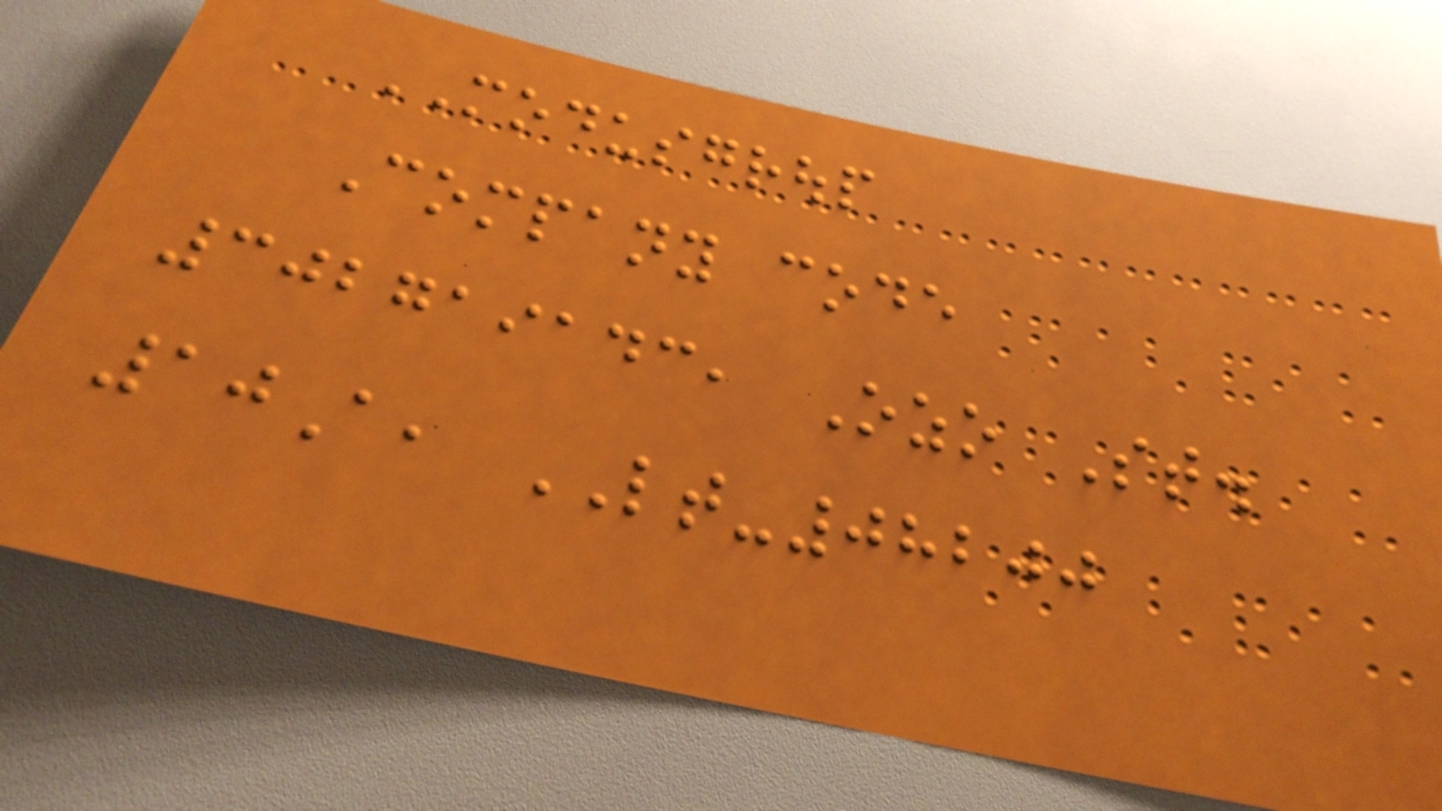MODUSGROUP
Company code
302719143, Ozo St.
10A, LT-08200
